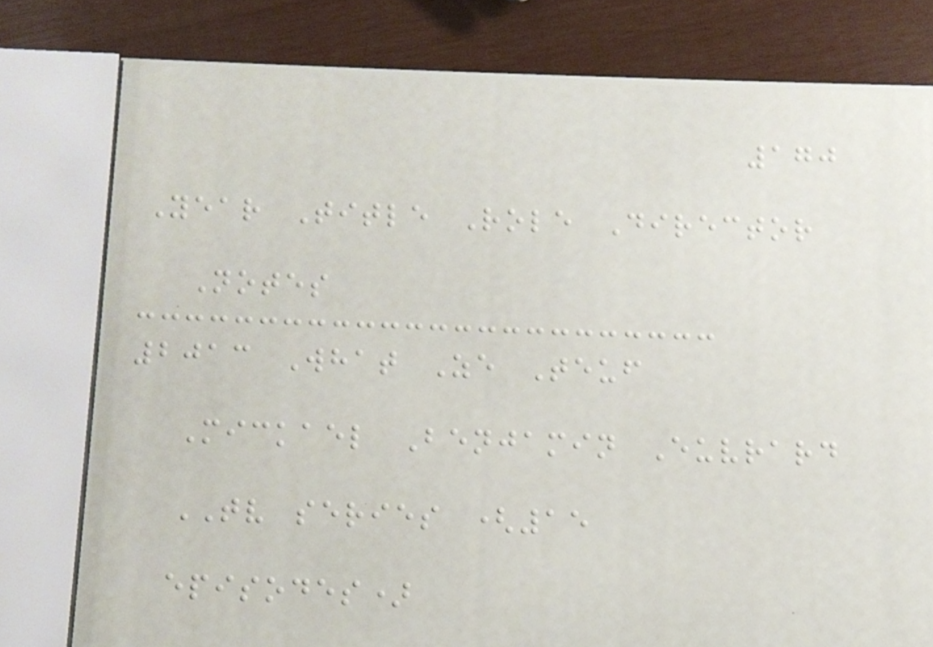170
Year Title Role Director
Notes
2013 What Ze Teuf
Mickael Benjamin Euvrard
TV series (15
episodes)
